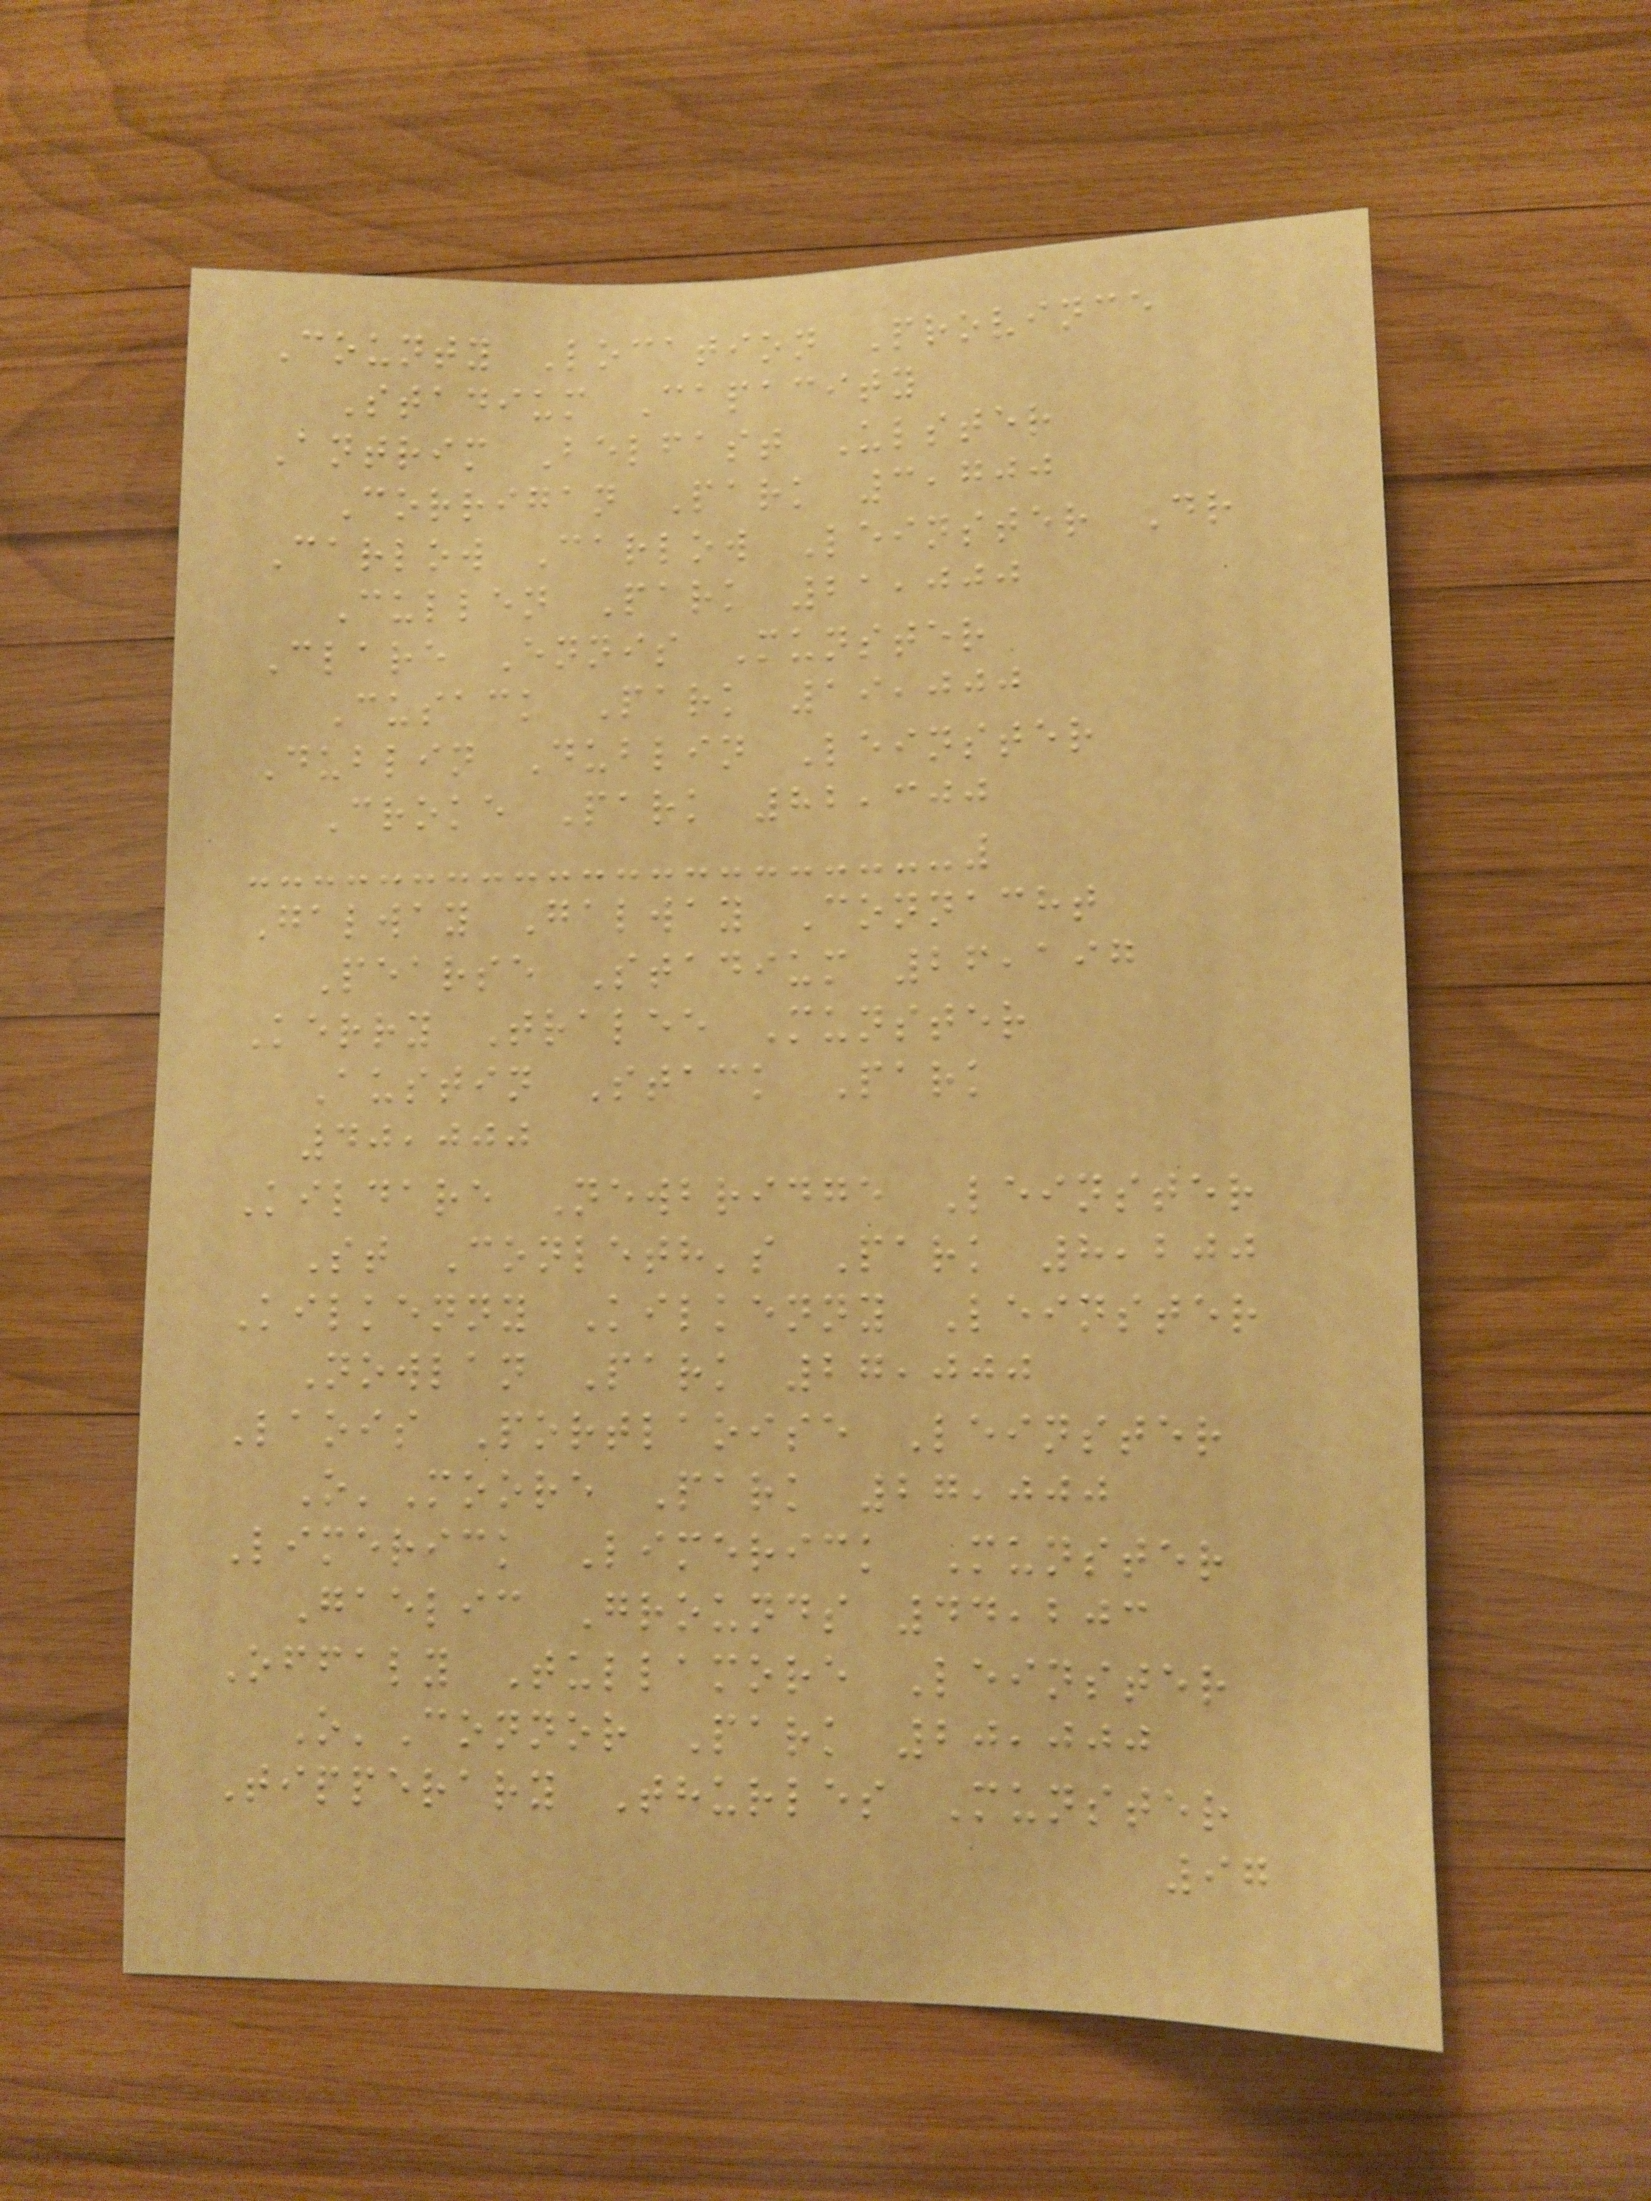County Location Province
Stadium Capacity
Antrim Belfast Ulster
Corrigan Park 3,700
Carlow Carlow Leinster Dr
Cullen Park 21,000
Clare Ennis Munster
Cusack Park 19,000
Dublin Dublin Leinster
Croke Park 82,300
Galway Galway Connacht
Pearse Stadium 26,197
Kerry Tralee Munster
Austin Stack Park
40,000
Kildare Newbridge Leinster
St Conleth's Park 8,200
Kilkenny Kilkenny Leinster
Nowlan Park 27,000
Laois Portlaoise Leinster
O'Moore Park 27,000
Limerick Limerick Munster
Gaelic Grounds 44,203
Offaly Tullamore Leinster
O'Connor Park 20,000
Tipperary Thurles Munster
97
